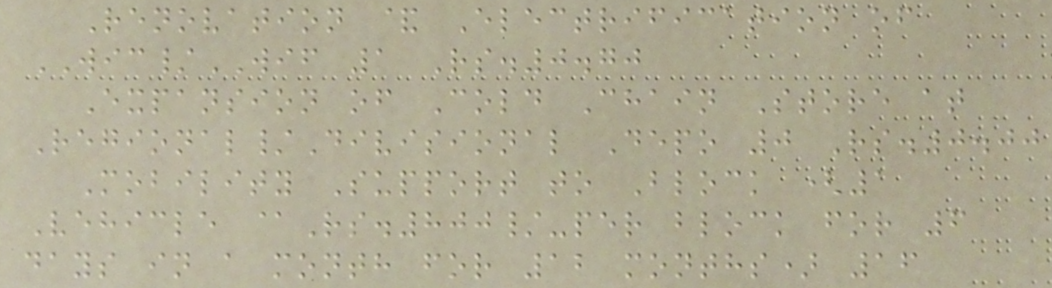Renovation & Electrification of
WIC/WIF 1 Rs.0.70
Expansion of Cold Chain Store at
Regional/Divisional Depo 0 Rs.0.00
Mobility Support to Block (1
Vehicle @Rs.800/-per block for 6
days in a month for 12 months) 16
